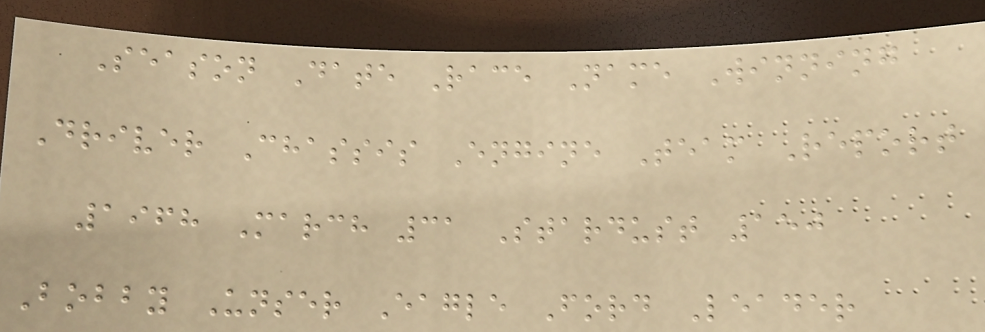Season Date Race Name Winning
Driver Chassis Engine Team Report
1968 March 31 Stardust 150
Bobby Unser Eagle Ford Leader
